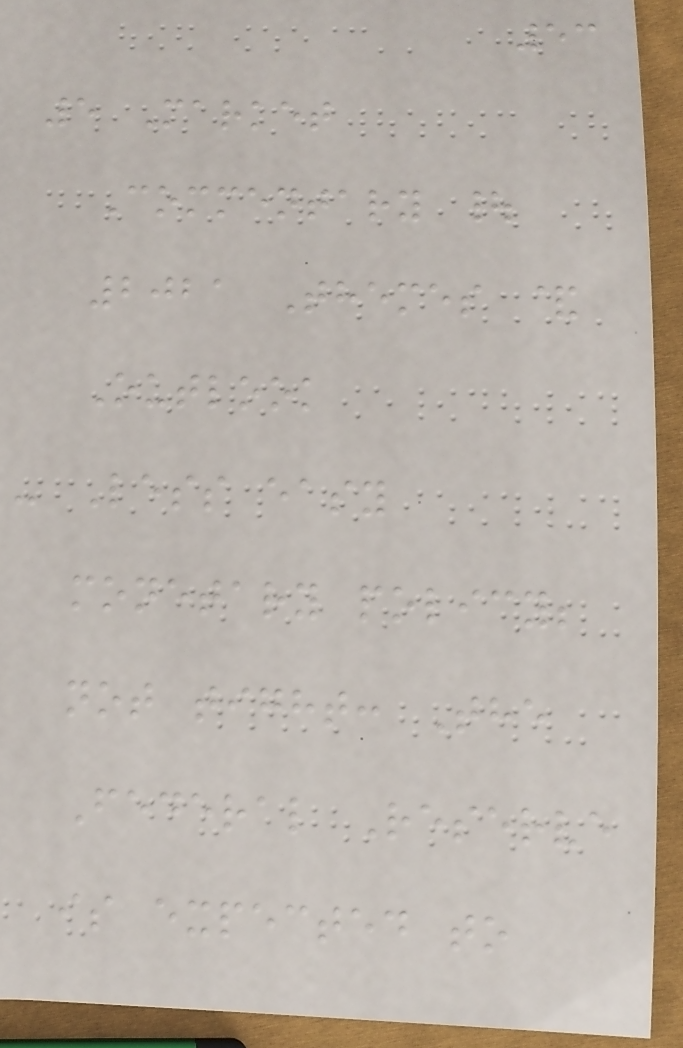53
5 Market
Commentary |
2021 Themes &
Outlook
- Less easy
monetary policy;
not tight: The
Federal Reserve
is expected to
